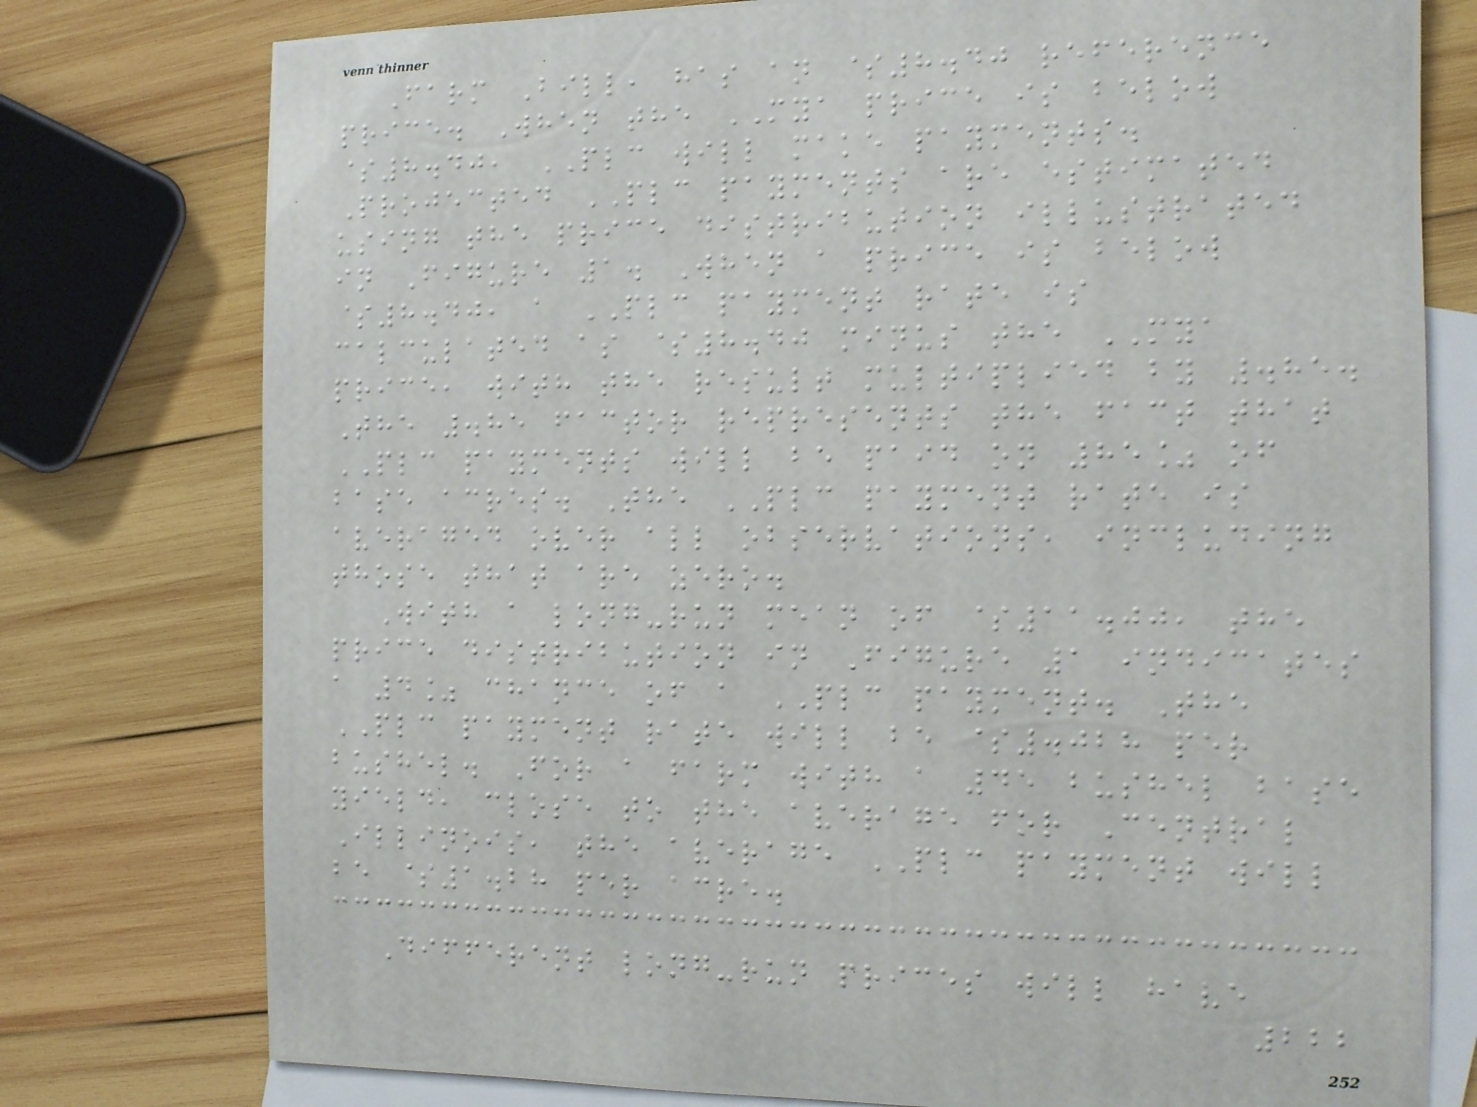Farm Bill, has an $8.40 reference
price. When the MYA price is below
$8.40, PLC will make payments.
Projected PLC payments are estimated
using the price distribution illustrated
in Figure 1. When a price is below
$8.40, a PLC payment rate is
calculated as $8.40 minus the MYA
price, with the result multiplied by .85.
The .85 factor represents the fact that
PLC payments will be paid on 85% of
base acres. The PLC payment rate is
averaged over all observations, including
those that are zero.
With a long-run mean of $11.00, the
price distribution in Figure 1 indicates
a 4% chance of a PLC payment. The
PLC payment rate will be $.028 per
bushel. For a farm with a 45 bushel base
yield, close to the average for Central
Illinois, the average PLC payment will
be $1.28 per acre.
Different long-run prices will have
222
